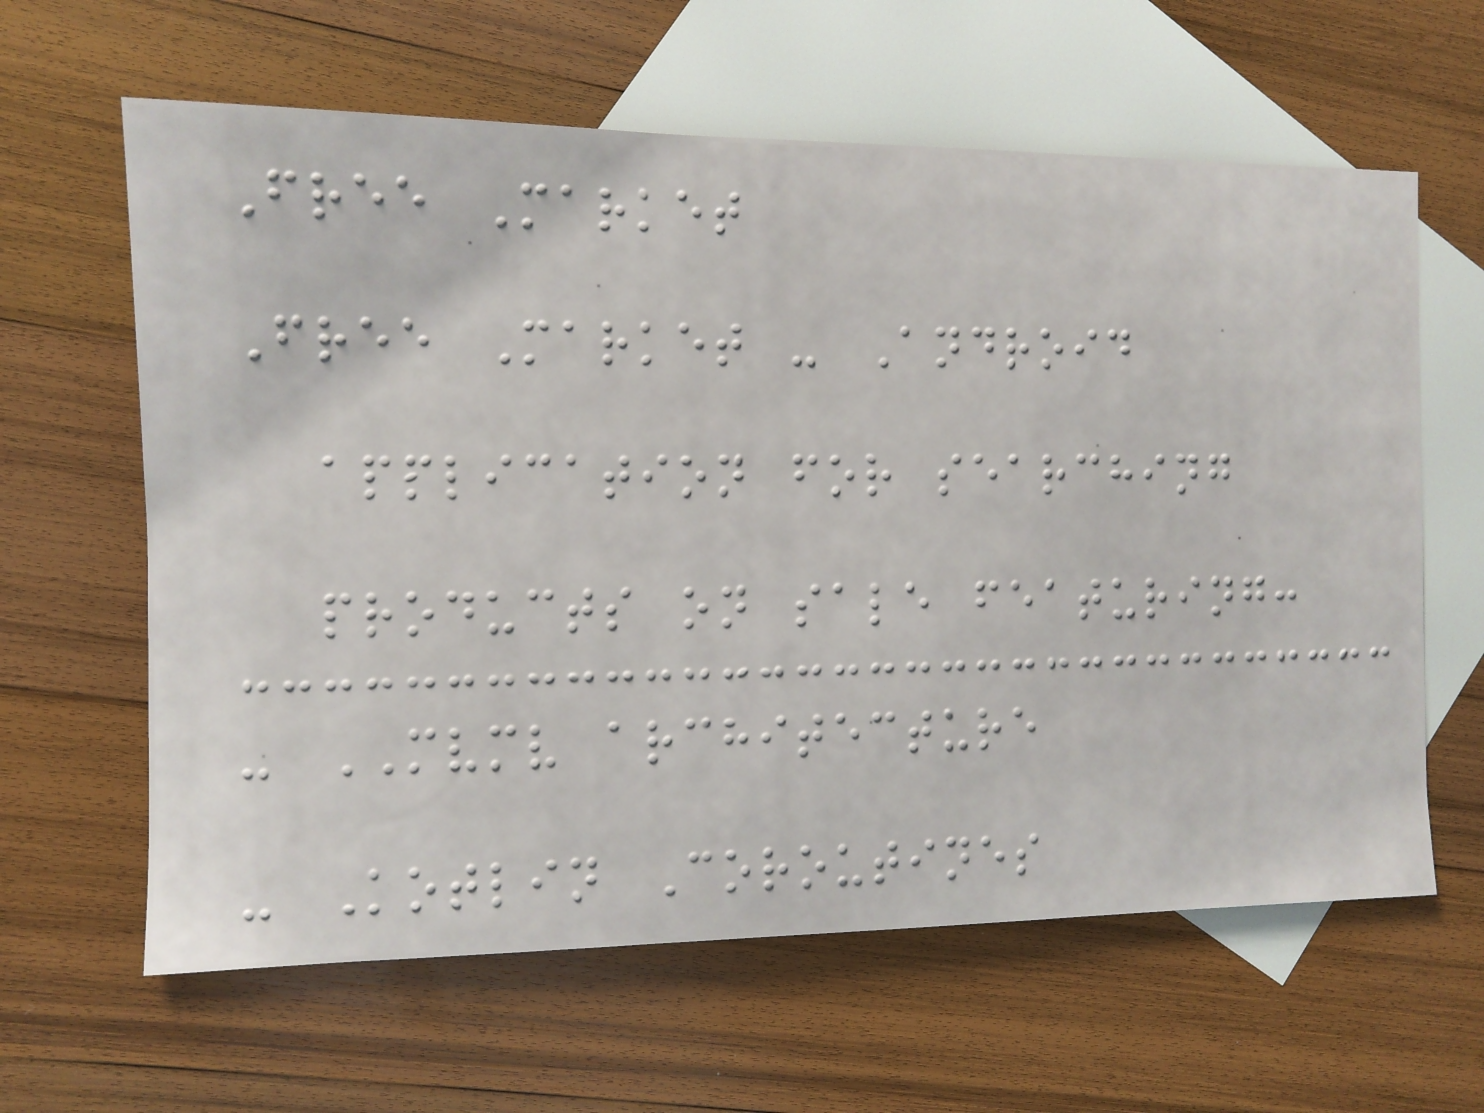Free Market
Free Market - Android
application for searching
products on sale featuring:
- MVMV architecture
- Kotlin Coroutines
